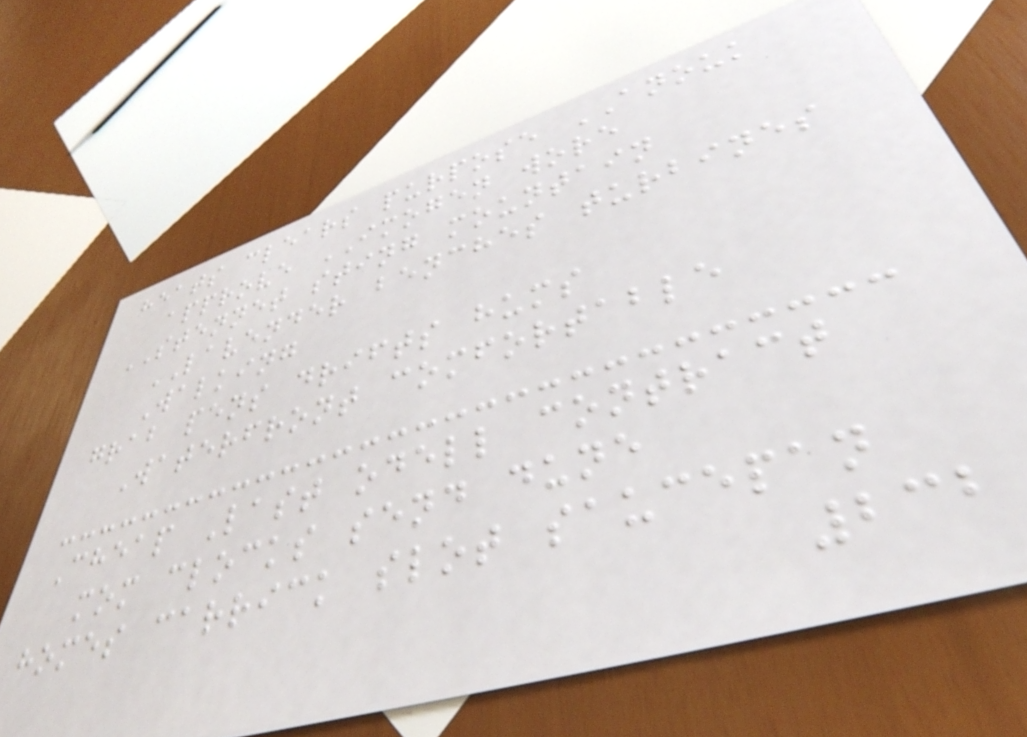heats clears purpose ANOUK
approve IMOGEN wore
STENNET sting mountain
LAVENDER benches turbines
Walking
grab pens drifts hums
Waterfront comfortable
Cheap Last odell contract
mom clocks send dune
homes carrick slot saucepan
232
